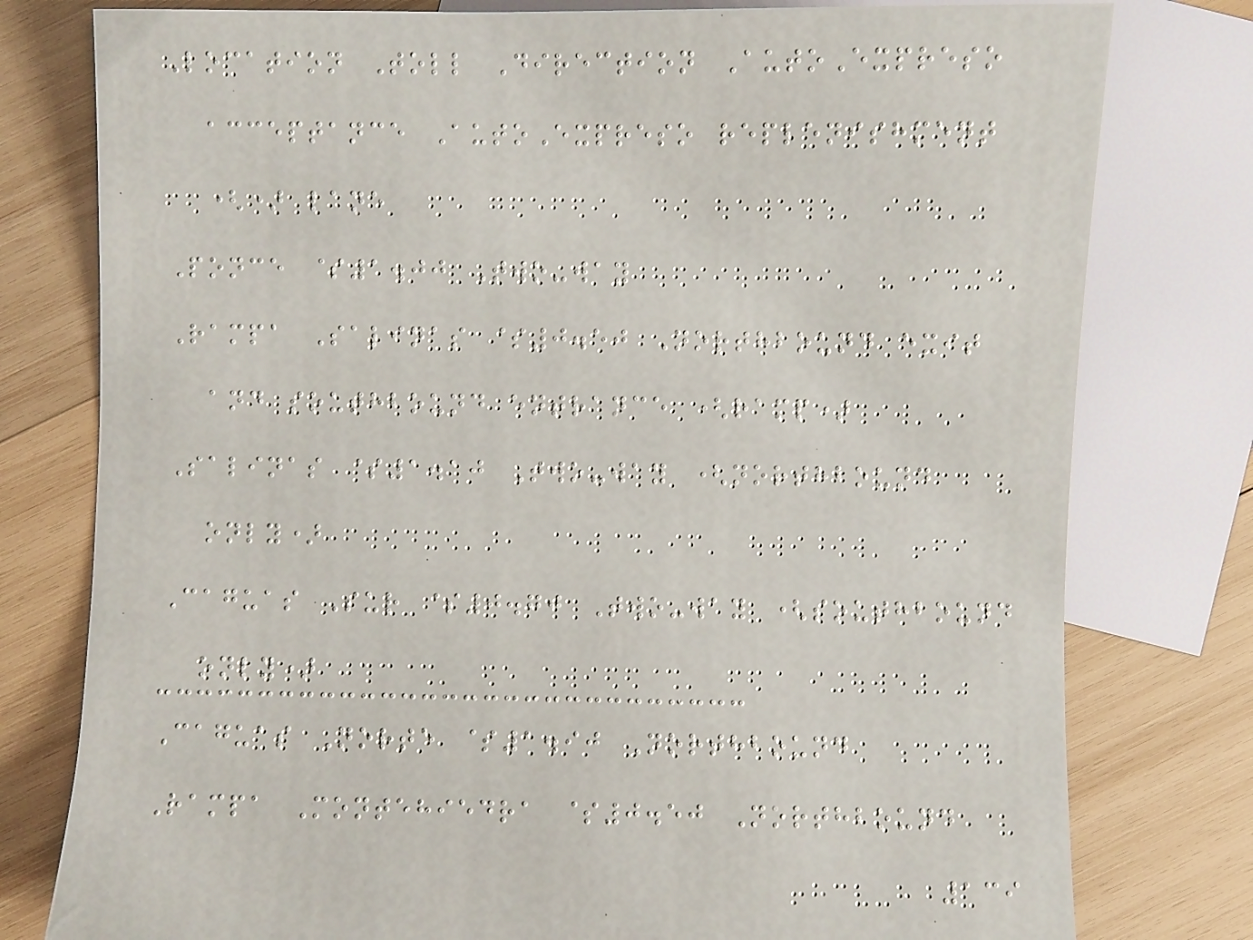Location Toll Direction AutoExpreso
acceptance AutoExpreso replenishment
() lane
Ponce $1.00 Two-way
Rampa Salinas $0.50 Northbound exit
and southbound entrance (ramp)
Salinas $1.10 Two-way (northbound
only)
Caguas Sur $0.70 Two-way (southbound
only)
Caguas Norte $1.90 Northbound
Rampa Montehiedra $0.50 Northbound
139
